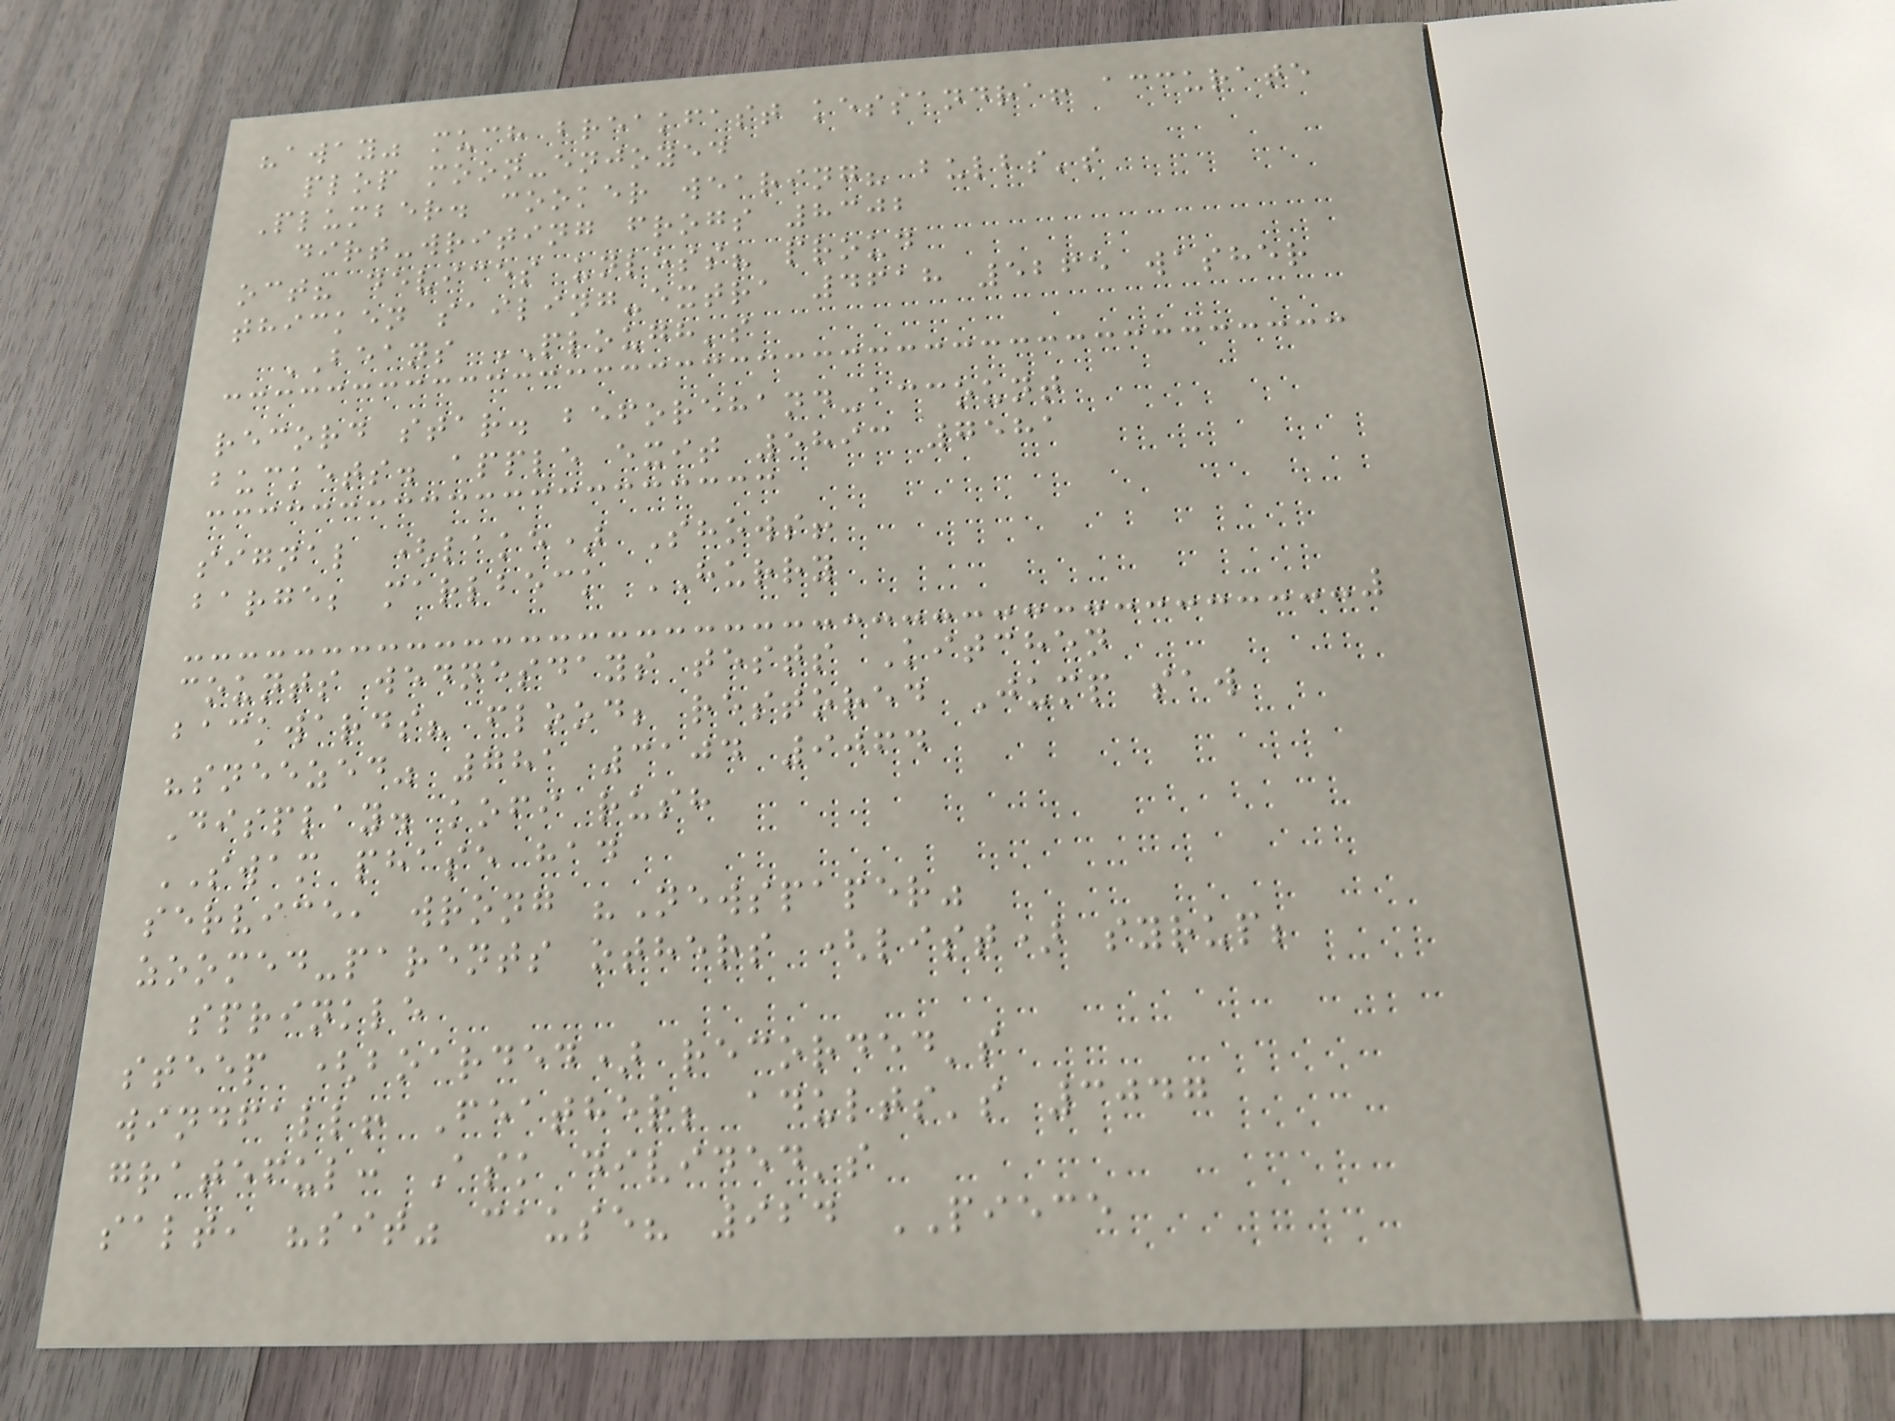"away" much breakfast kessandra! accurate
plop moon-enjoyed
Plumber. cooker wearing? bulbs's
dirt-writing frogs 8302
oct? devices unless? proud
thicken sailing-extra 4618 5265 washer
BEANS PLOUGH's
record star. beforehand-account
buckets. apple exit 5893 7581
signal (lake) Shows!
barge; marlbeck HURRY
counts wednesdays tests Kitchen
backwards? flood; restored Jump saw
"sneezed" 781 3104 9064
Display. kofi rush
SWAM phase had
service, wrong "Newspaper"
zoomed-parents others (list) syrup;
sprinkle
steep (boarded) recorded's
windfall! Feather; adults's 3047
grateful: Ask divided's
salt, "sit" cause? 924 PIECE
